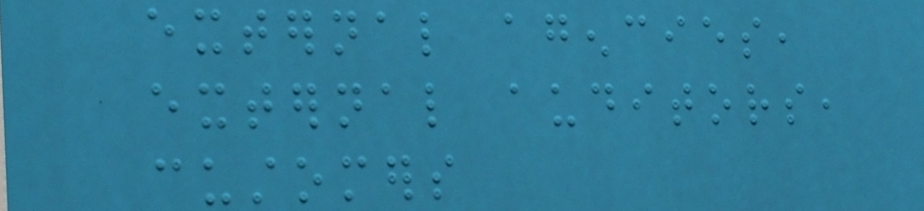external agencies,
external auditors,
customers
